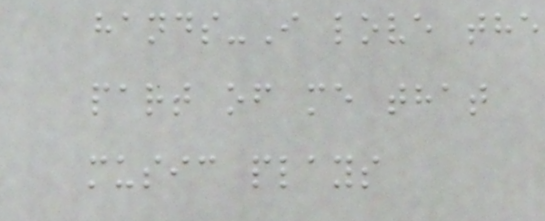hands-I love the
part of me that
music plays
